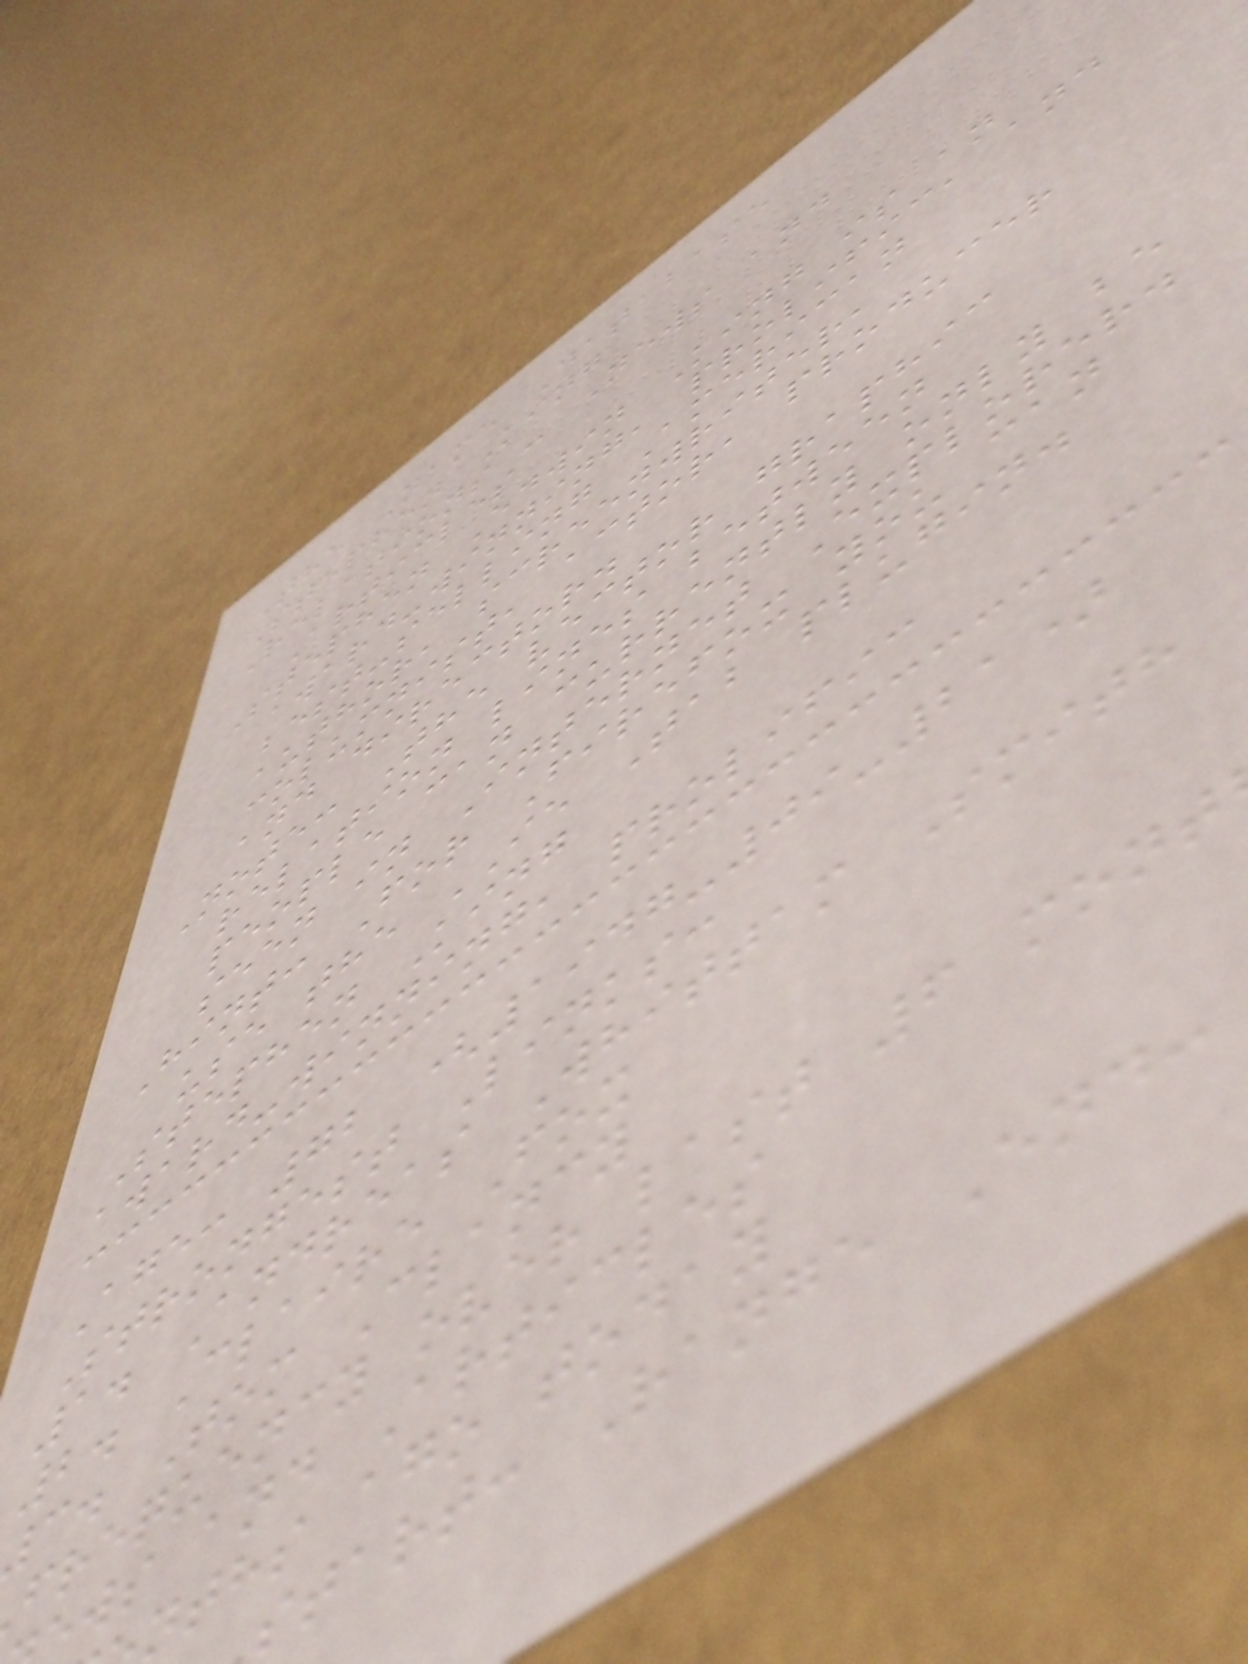The Name Database
Stephen King
Relations - News and
Articles
Stephen Edwin King is an
award-winning, prolific, and
best-selling American
author, screenwriter,
columnist, actor, producer
and director.
Note: The vector graphic
relation lines between
people can currently only be
seen in Internet Explorer.
Hint: For Firefox you can
use the IE Tab plugin.
Stephen King
award-winning, prolific
Age: 72 (1947-09-21)
Strongest Links:
1. Andreas Whittam Smith
2. Claire Fox
c. Tom Clancy
frequency over last 6 mont
ws and Articles
nths ago today
start: Range End:
